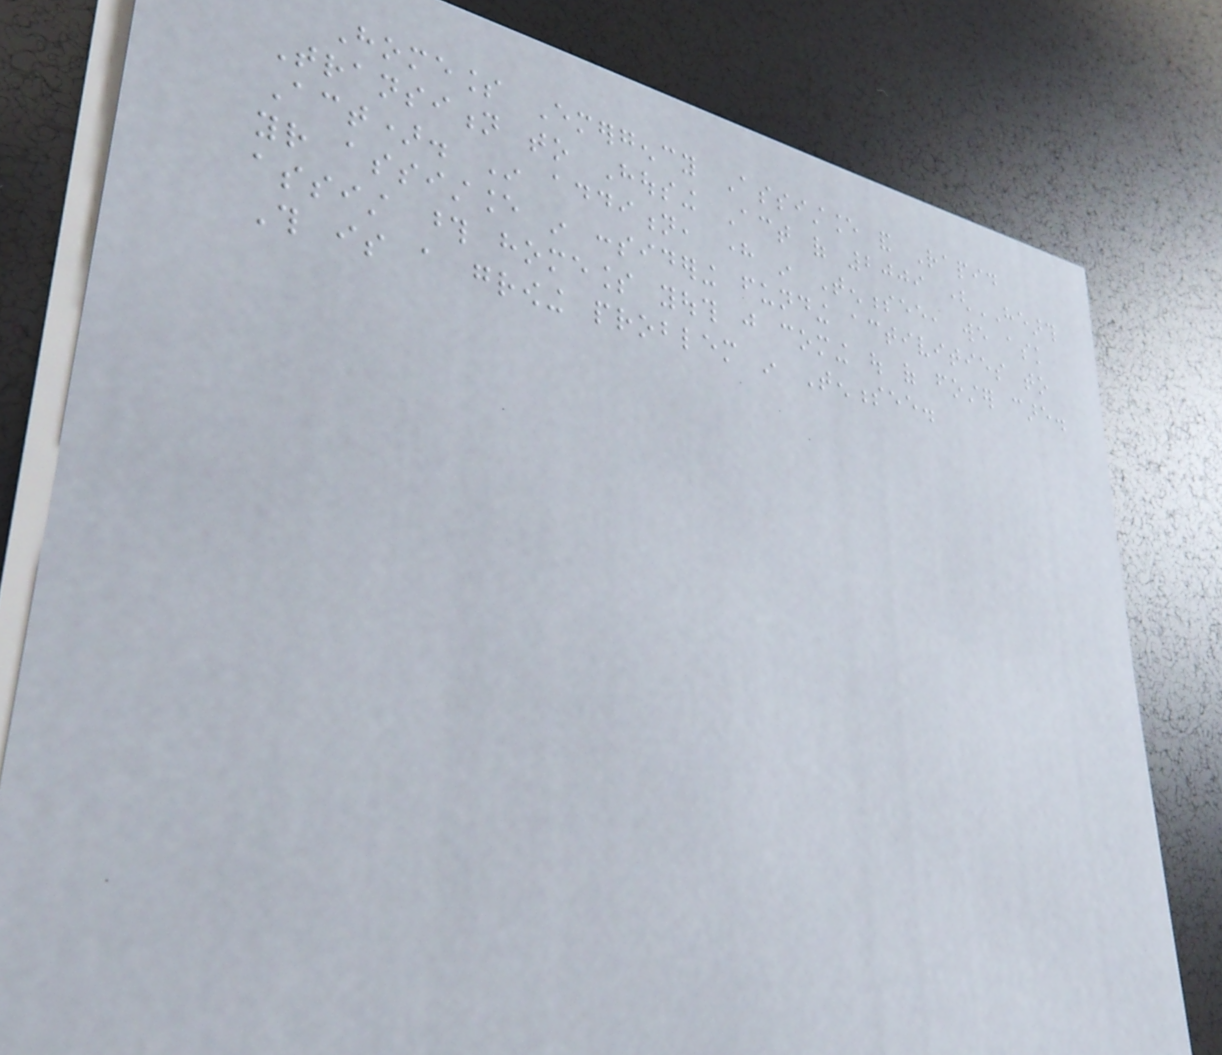Homeless Emergency Assistance and Rapid
Transition to Housing Act of 2009 (HEARTH
Act). In addition, here in Tennessee, we ask
your assistance in considering funding activities to
assist those homeless youth just coming out of foster care.
This is a growing problem in Tennessee.
